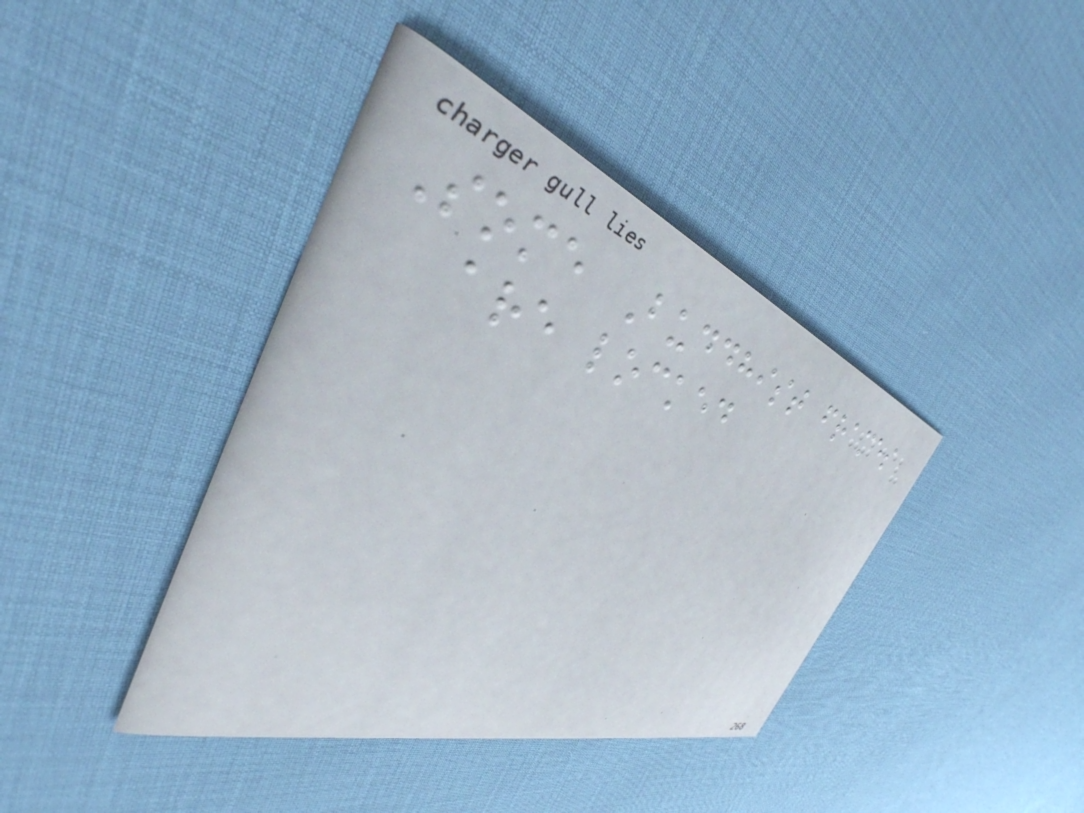Some Buddhist frames
are locked
